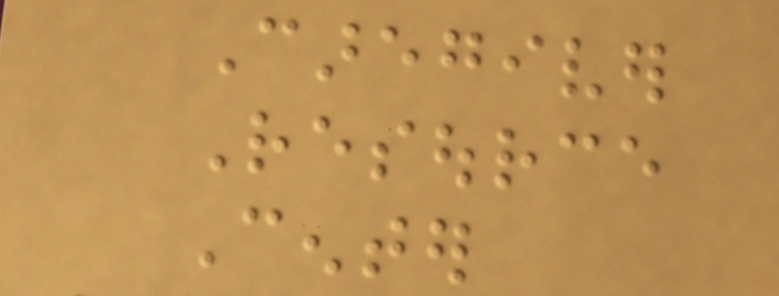Caregiver
Resource
Center
